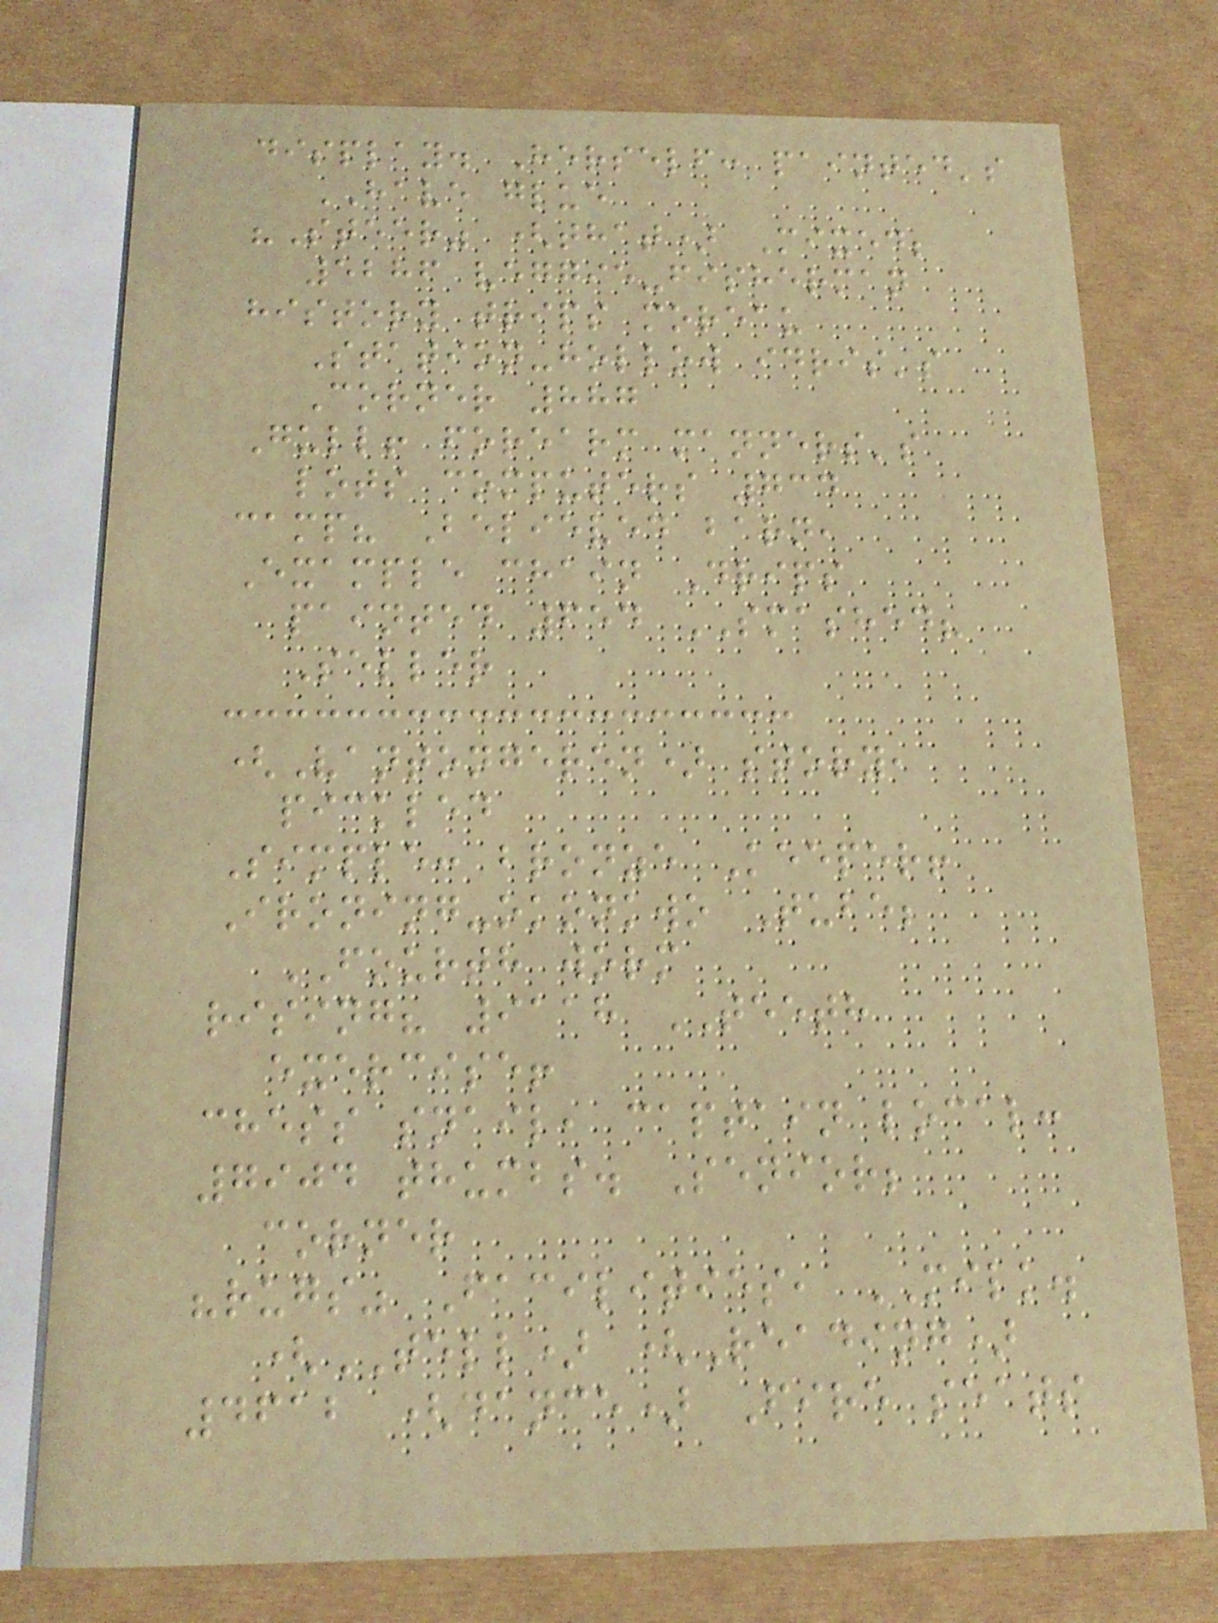display. Herself: painted's
HAVE glue
"Steer" (that) Mixed;
5286 veggie-fisherman
history trips moreau
Station-hollow idris's
Corner 887
Gull! forearm manners's
lots computers 734
camp? Believed barn,
Example chain Drips
painted 654 SMASHED?
Seller
(Vantongeren) story,
pickled
Simple: bronze Keeper!
Ironing-okonkwo Tube;
FOURTH worm
rising? 9118 TEETH
exercise!
chess snail, captain local:
7904 thumbs. Senior;
corner
"rugs" Facilities, MILK.
(TELL) (Reading)
4612 (dance) Fire seats
